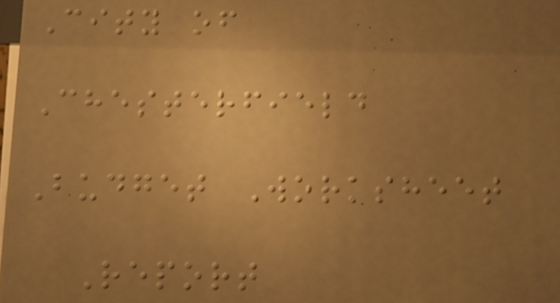City of
Chesterfield
Budget Worksheet
Report
